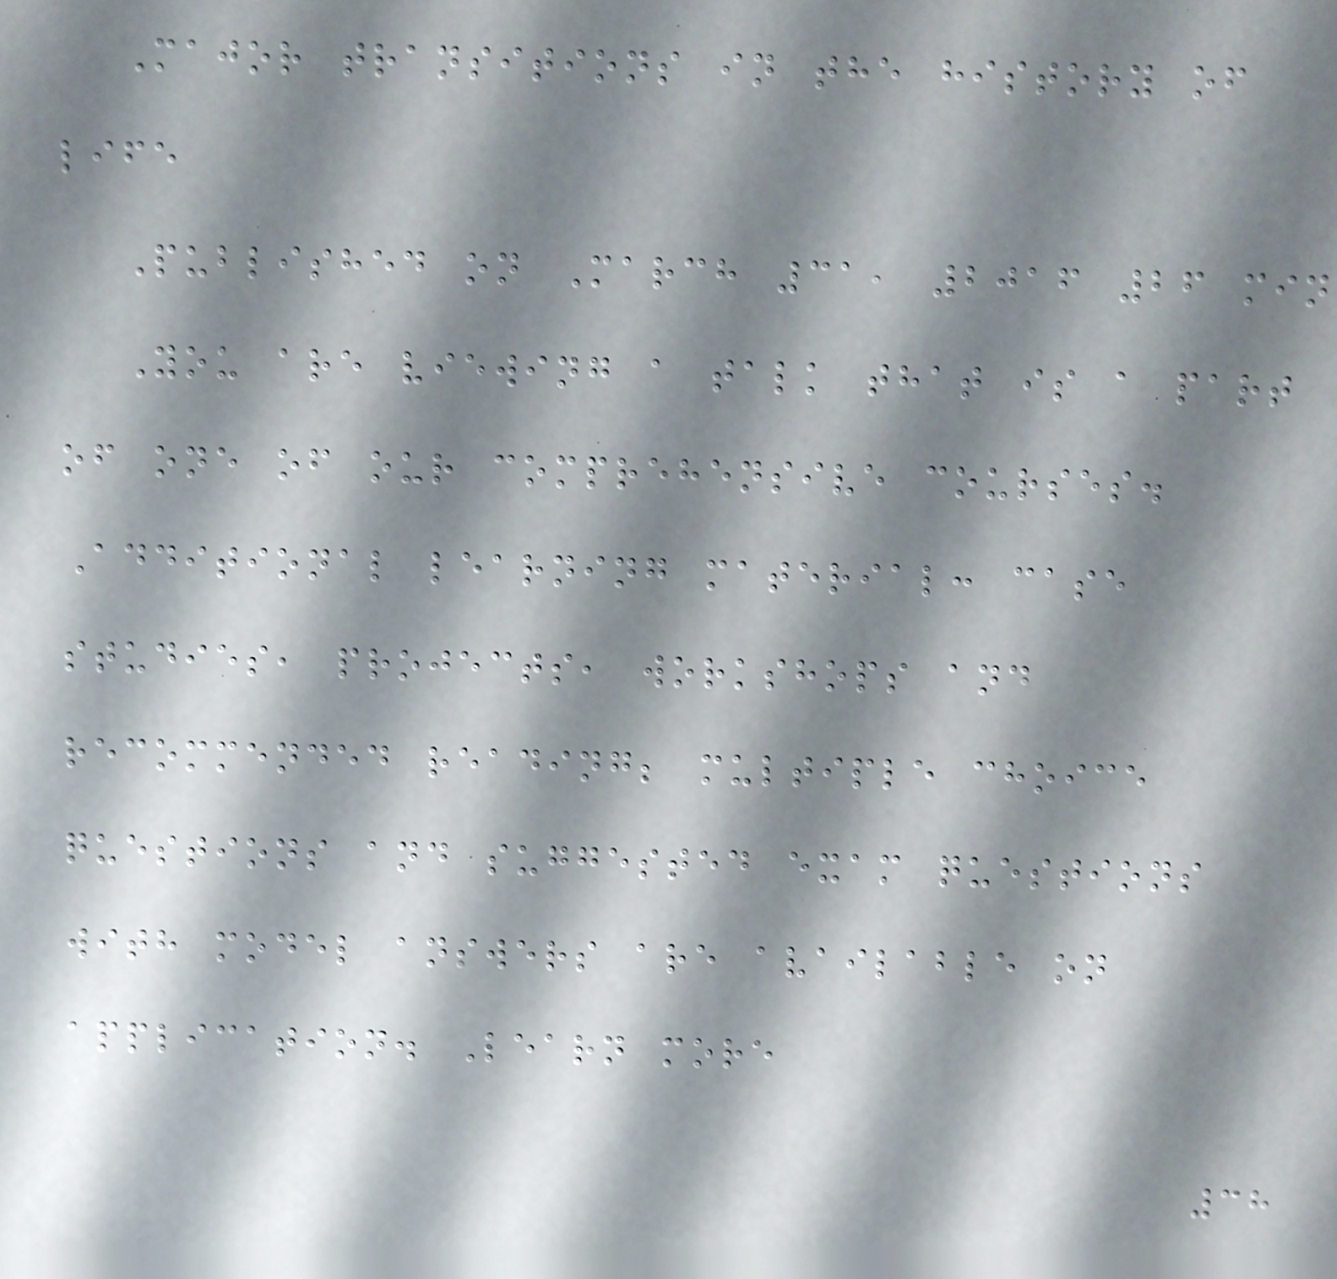Major transitions in the history of
life
Published on March 31, 2016 26 min
You are viewing a talk that is a part
of one of our comprehensive courses.
Additional learning material: case
studies, projects, workshops and
recommended reading; multiple choice
questions and suggested exam questions
with model answers are available on
application. Learn more
38
